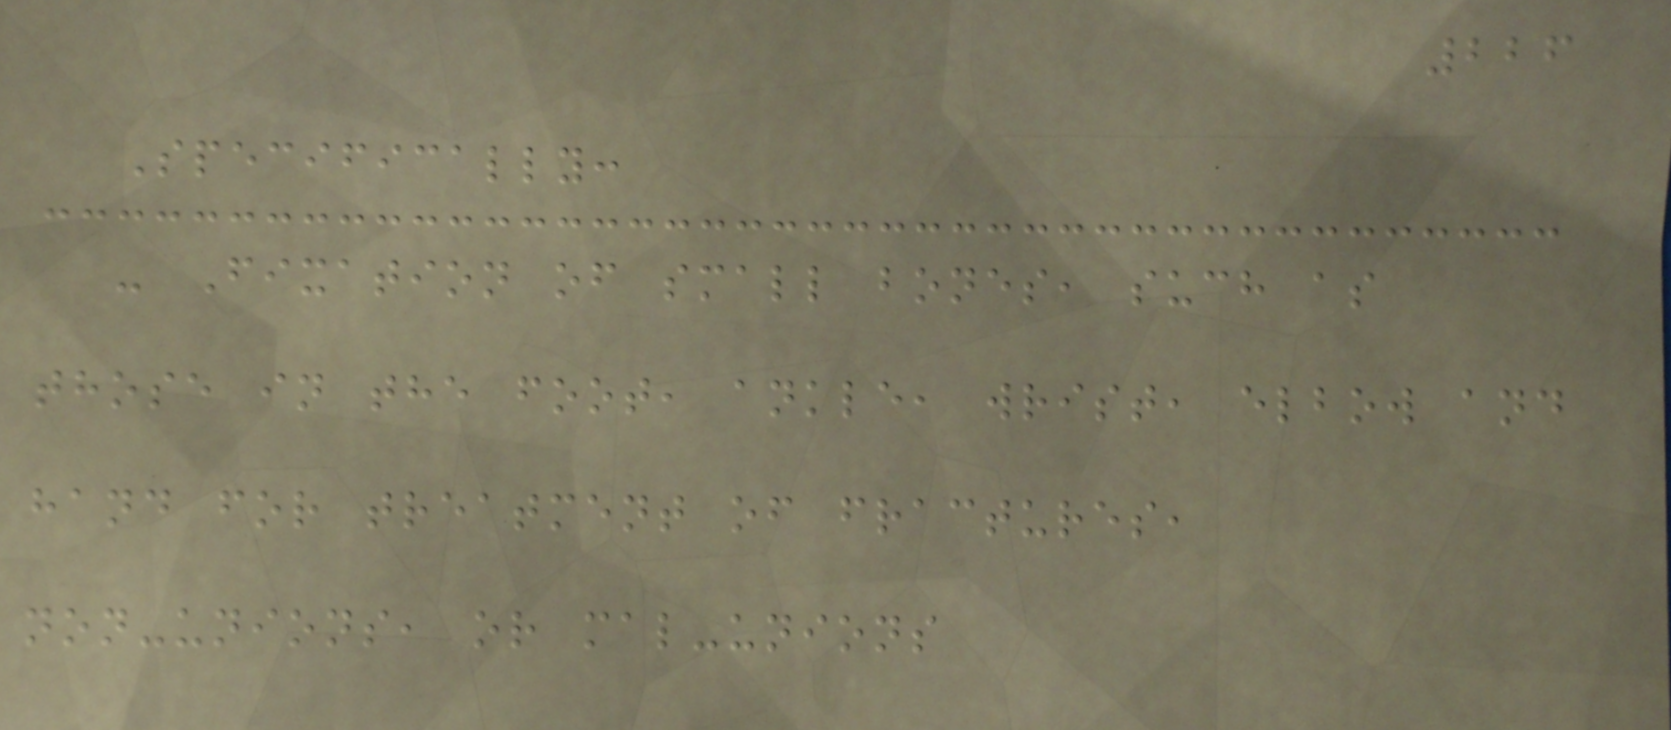226
Specifically:
- Fixation of small bones, such as
those in the foot, ankle, wrist, elbow and
hand for treatment of fractures,
non-unions, or mal-unions
